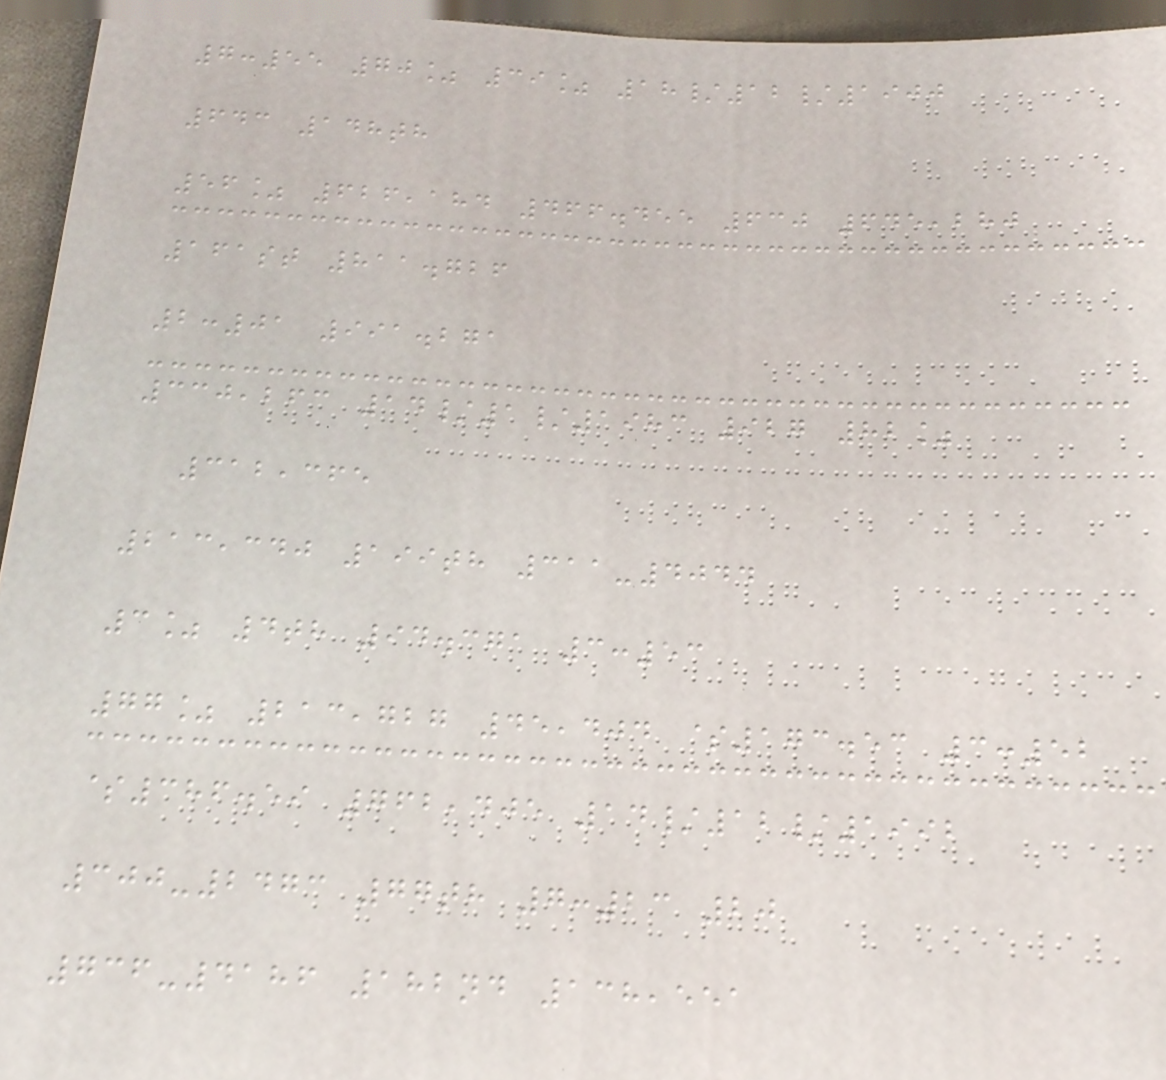7:55 70% 39% 18/12/1900
643 148th
56% 626,184 466.455 630 645,280
161st 811.726
2:01 991.271
330,263 14/1/1983 927 82%
312,365
213,340 199th 311-4044
3% 4th 94.371 3:53
77% 213,727 45,404 $173.53 3:52
$386.59 762,405 14/12/1992
300-2473 77th 7:23 20
736-4186 182nd 138,551
